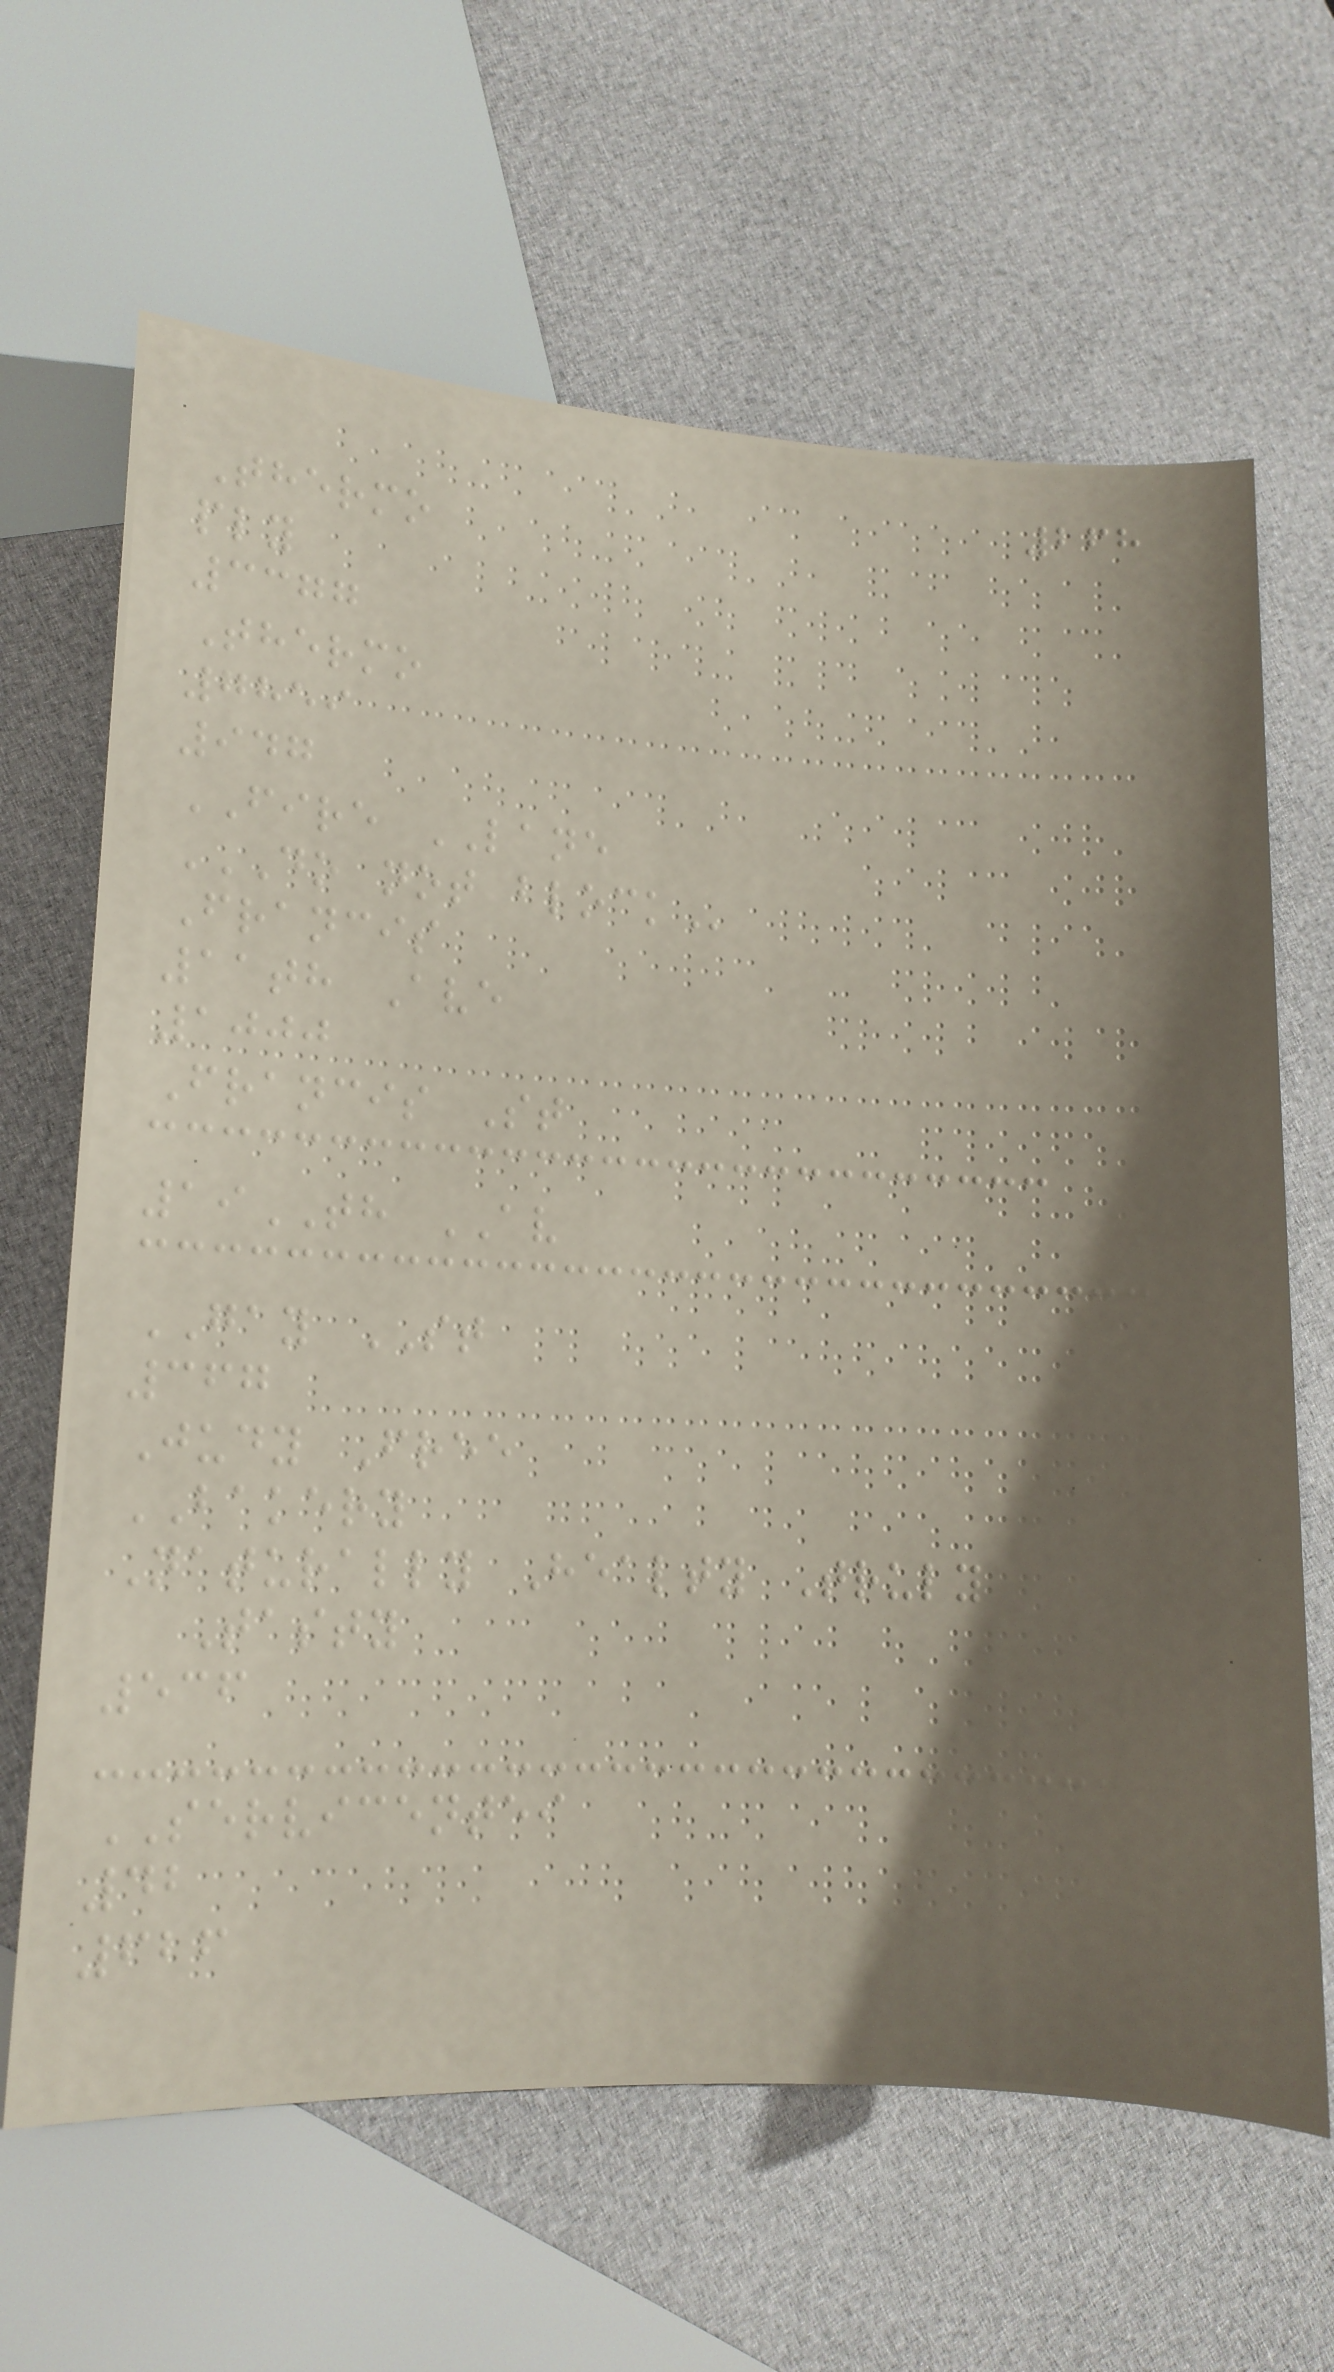268
Thermo
ply
3377
Thermo
7859
947
FIRE LANE
DO NOT BLOCK
Francis
11th Ave
1000
Francis St
19TH AV
GAY ST
367
Judy Free
BAKERY
Naturally Healty Truly
Tasty
536
SERVICENTEI
42
626
